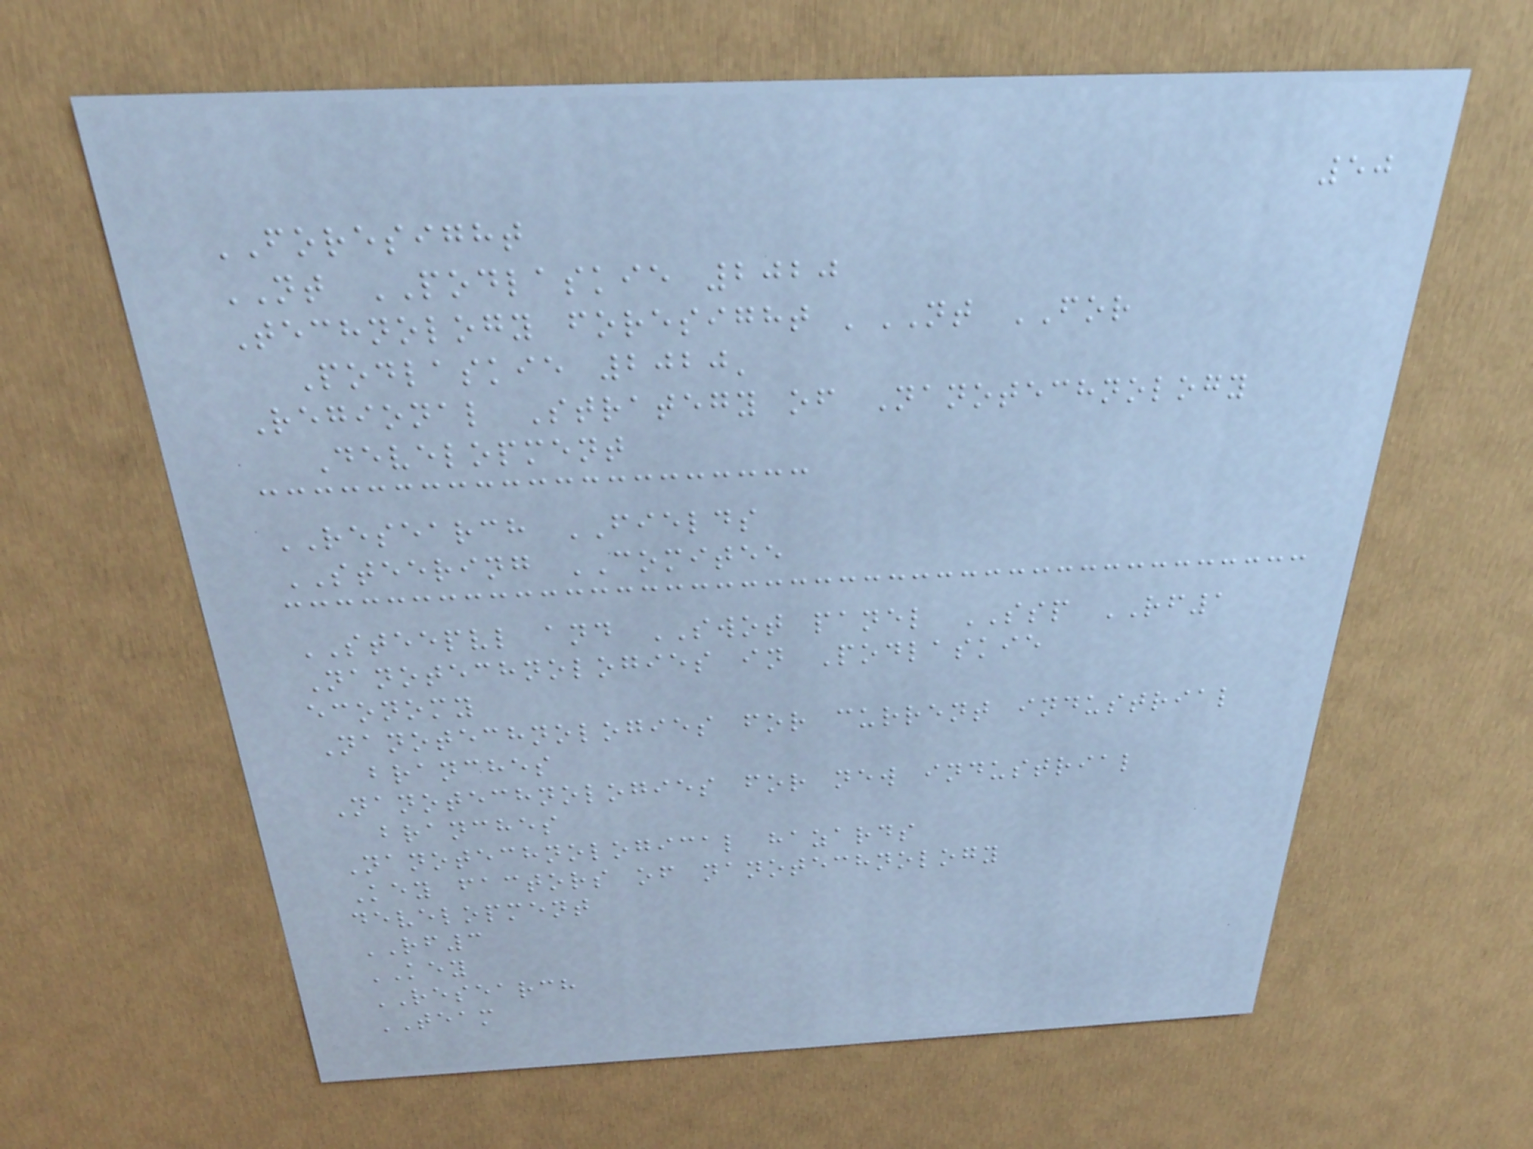50
FORESIGHT
NT PODLASKIE 2020
Technology foresight 'NT FOR
Podlaskie 2020'
Regional Strategy of Nanotechnology
Development
RESEARCH FIELDS
STEERING COMITEE
STEEPVL and SWOT panel SSP RF1
Nanotechnologies in Podlaskie
economy
Nanotechnologies for current industrial
branches
Nanotechnologies for new industrial
branches
Nanotechnological hazards
Key factors of nanotechnology
development
RF3
KEY
RESEARCH
TEAM
